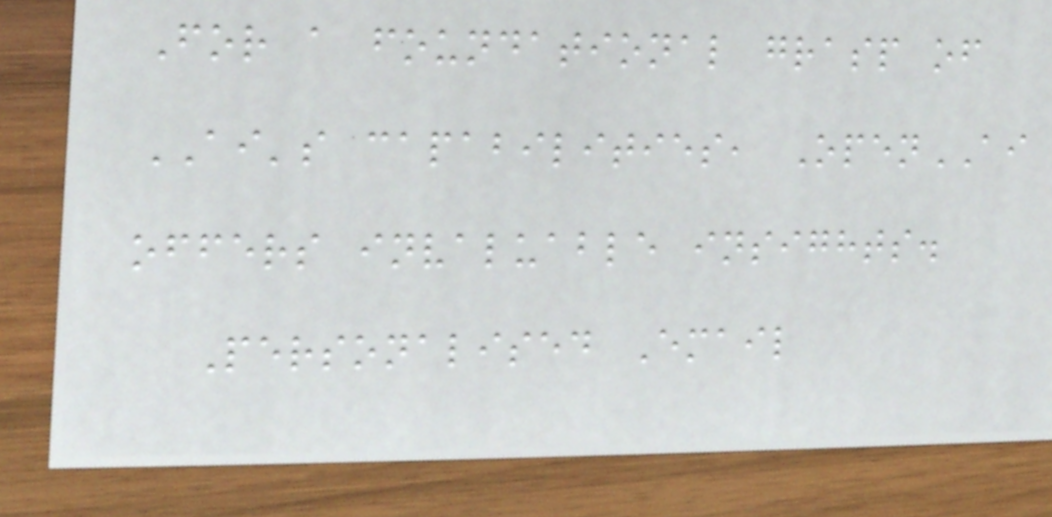For a foundational grasp of
AI's capabilities, OpenAI
offers invaluable insights.
Personalised Email
